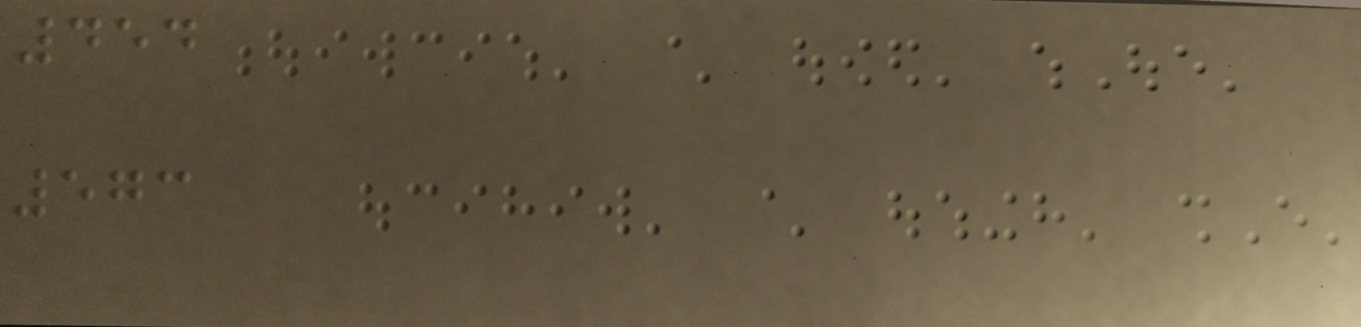454
573
